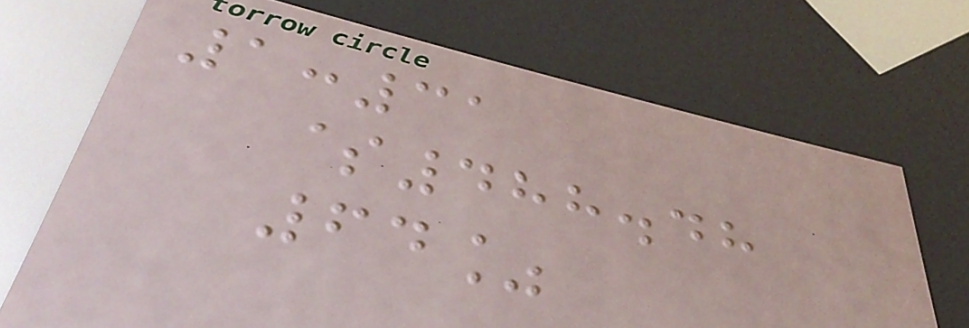1:31
$488.48
64%
